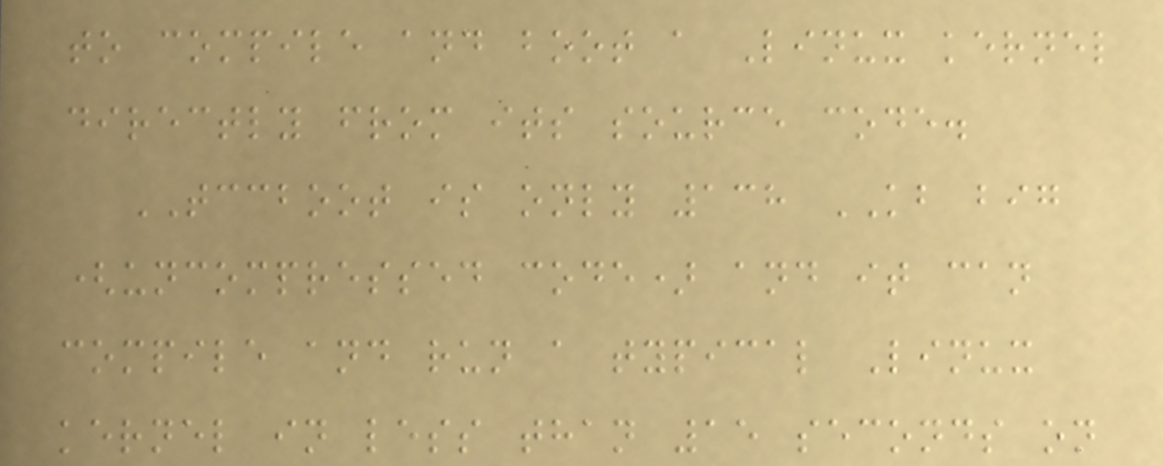to compile and boot a Linux kernel
directly from its source code.
TCCBOOT is only 138 KB big
(uncompressed code) and it can
compile and run a typical Linux
kernel in less than 15 seconds on
